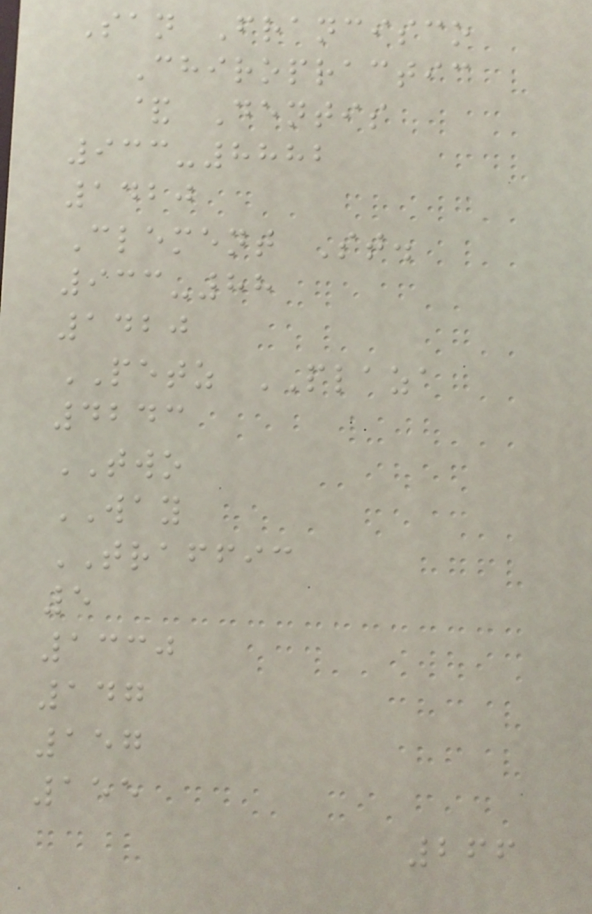San Francisco
Chiropractic
& Dentis
933-8882
1420
Clement St.
933-88
1420
PETZ PLAZA
4243
TWO
WAY
TRAFFIC
5
1330
147
157
155
266
